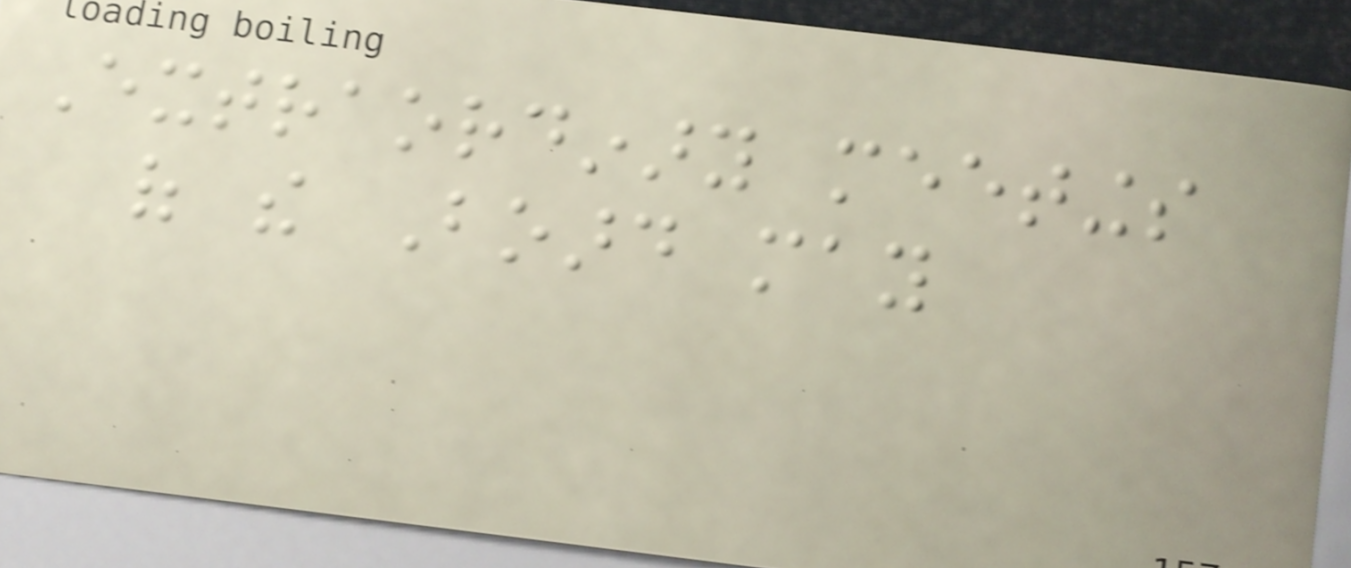Extraordinary meetings
of the Board may
